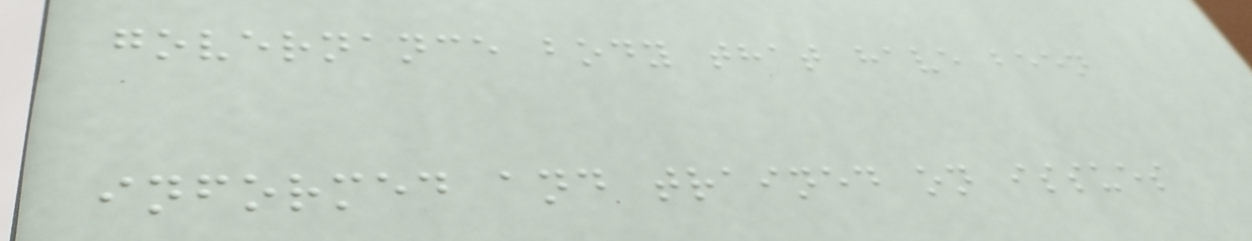governance body that have been
informed and trained on issues
